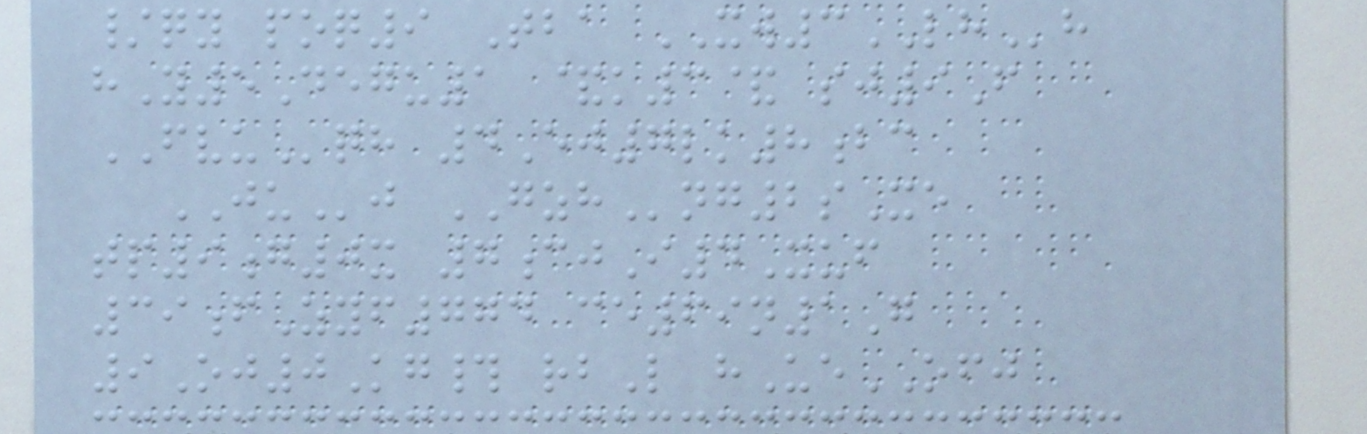/qy poq9 Tba XW3LHh
hY5Degu1 &k3& sj9F
FVUqh 4Ej7lk8bc
JUj GZHng2sXe
tp9g0x 7cjI4Xuf
39fZyf774 ce69n1G
9Oj0Kg# rbL hUeOFJ
